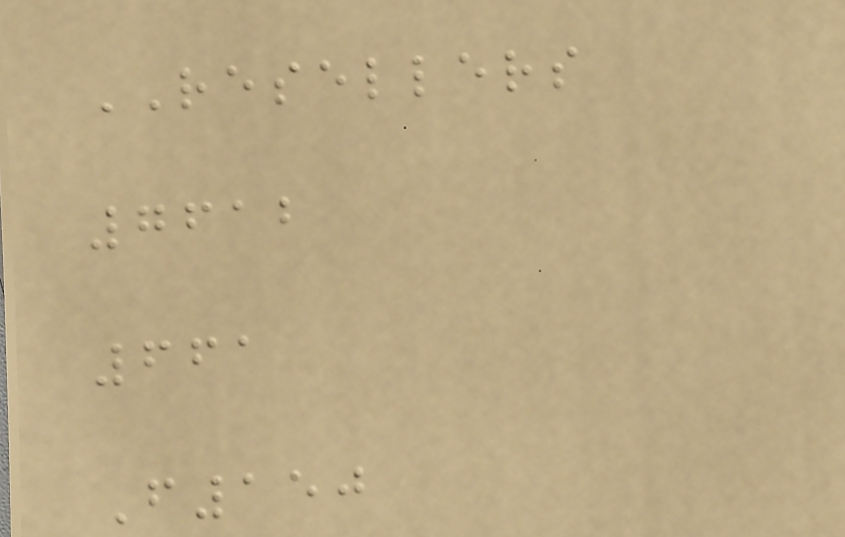RESELLERS
7612
661
F150
